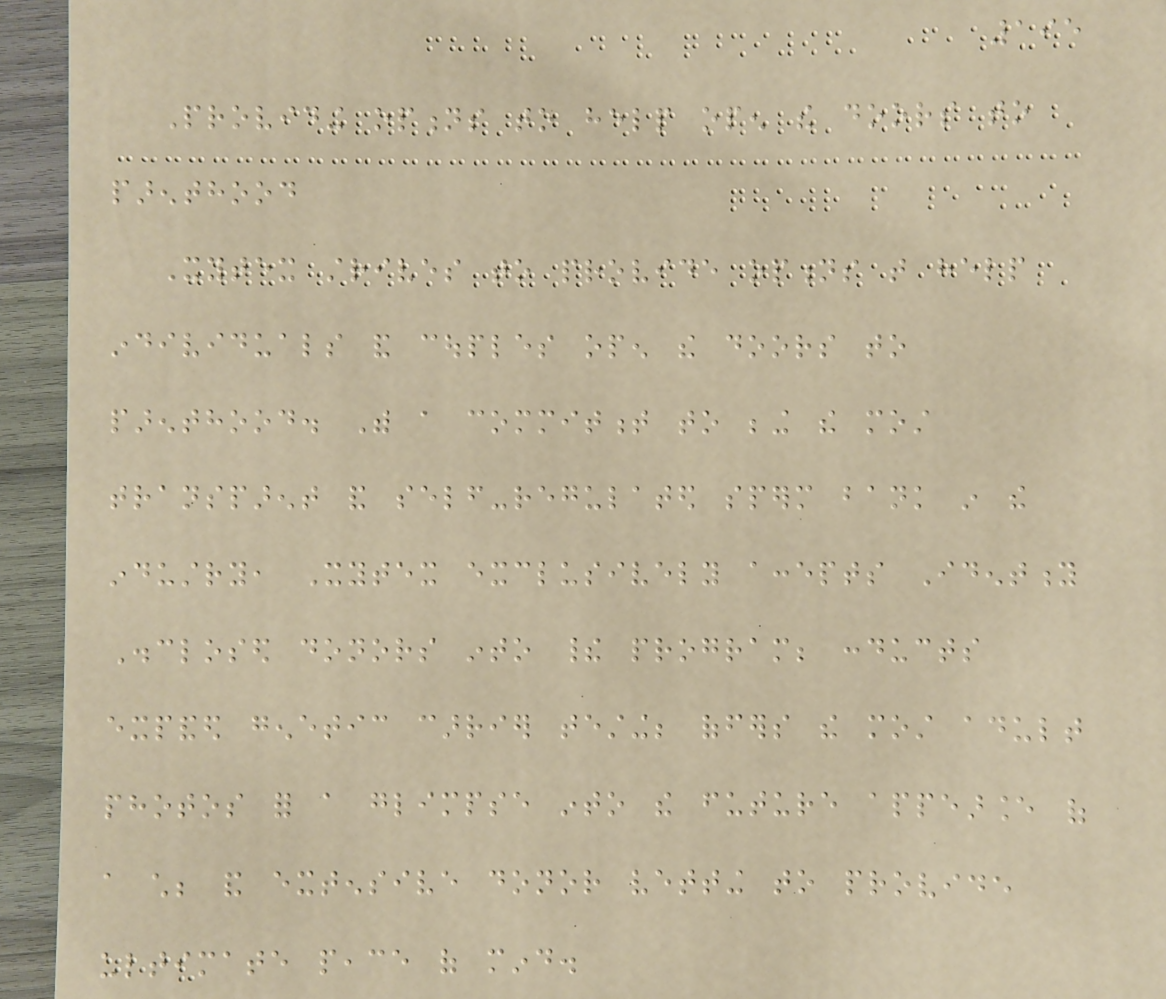195
Providing options to help open the doors to
parenthood
Xytex strives to provide options that help
individuals and couples open the doors to
parenthood. With a commitment to being the most
transparent and self-regulated sperm bank in the
industry, Xytex exclusively accepts Identity
Disclosed donors into their program; conducts
expanded genetic carrier testing; offers the most adult
photos for a glimpse into the future appearance of
a child; and extensive donor vetting to provide
ultimate peace of mind.
